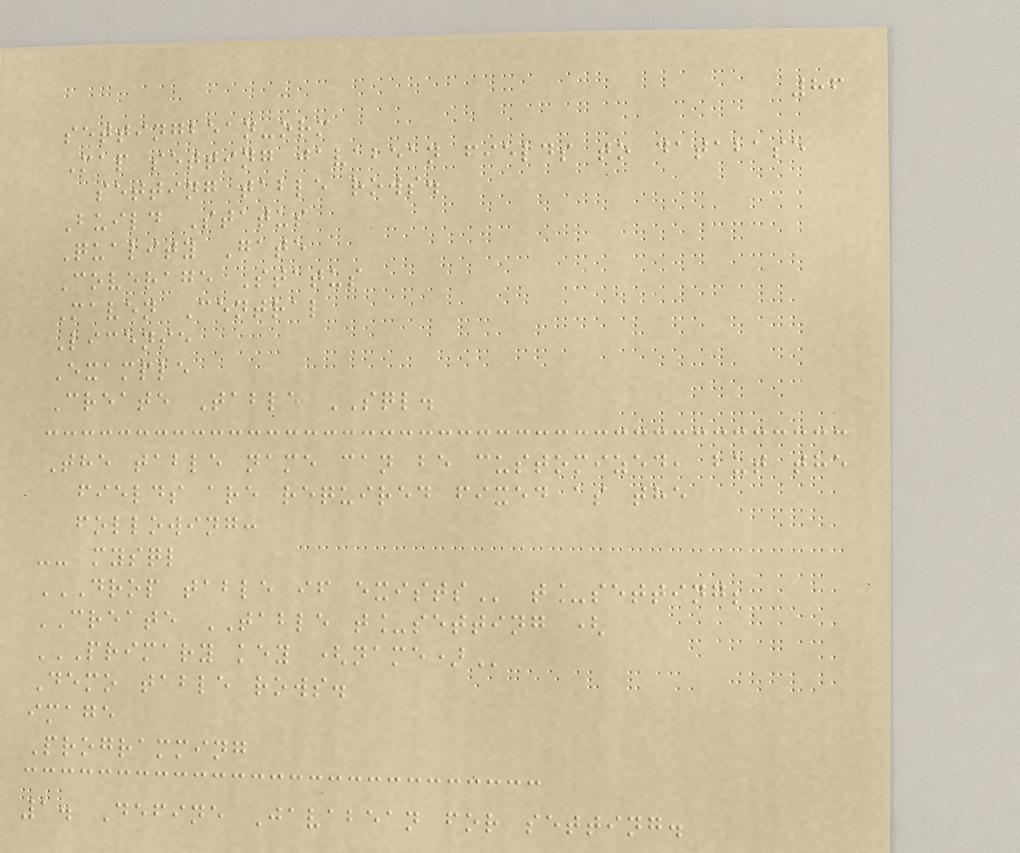86
settingbean-orm
Map setting javabean fields to database
setting table rows.
Build Status
Quality Gate
Coverage Status
Maven Central
License
Example
Create Table SQL.
The table name can be customized, but the
fields are required fixed as the
following:
-- mysql
DROP TABLE IF EXISTS t_setting;
CREATE TABLE t_setting (
PRIMARY KEY (NAME)
Demo table rows.
image
Programming
1. Define Javabean for setting.
